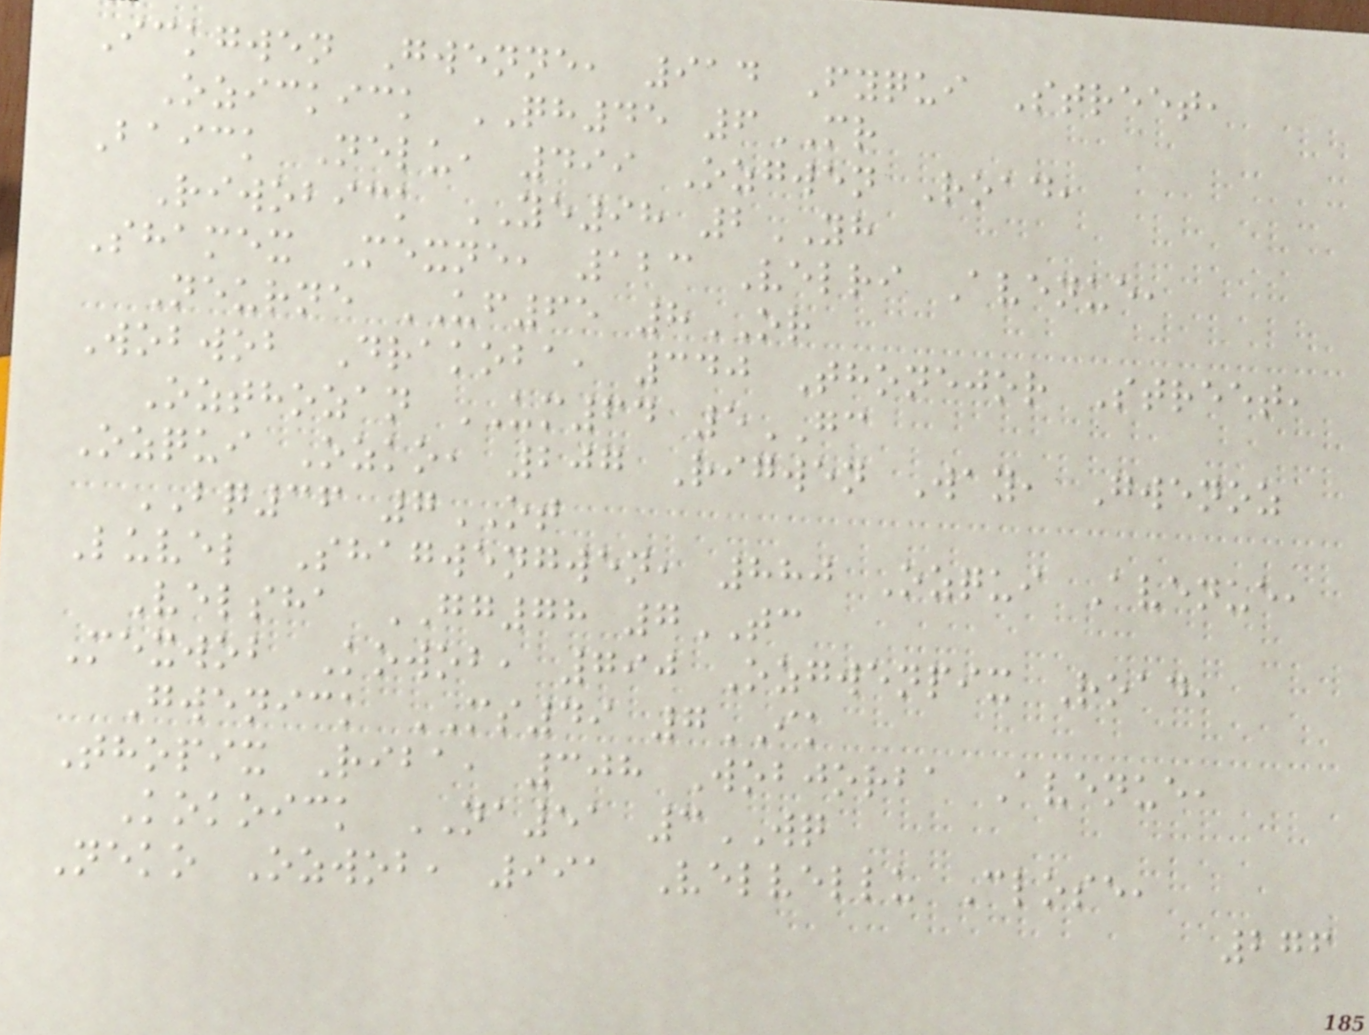Ickgwen Gwenne, 914 Fyqui Street,
Ozickick QH45 6MR
Baick Nelu, 499 Ozgwen Road,
Riwobick YE98 2YH
Shamex Mexne, 123 Velri Avenue,
Neurne UF65 8OR
Wobwob Drakoba, 340 Thonejor Street,
Ozthozan UM64 5GC
Ozqui Ozko, 207 Rigwen Way, Gwenoz
BQ36 7OT
Luvel Shagwengwen, 880 Ozqui Avenue,
Velsha GG78 7TC
Mexwob Kowob, 790 Ozgwenpix Road,
Gwenick MS49 7IK
Thopix Riba, 308 Wobjorba Avenue,
Kokoick NA51 3WQ
Neko Ozwob, 991 Velvellu Close,
276
